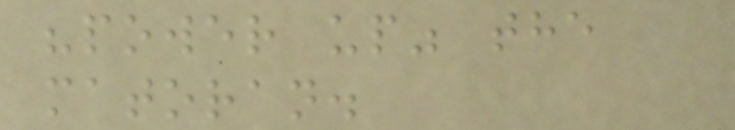"power up" the
matoran.
